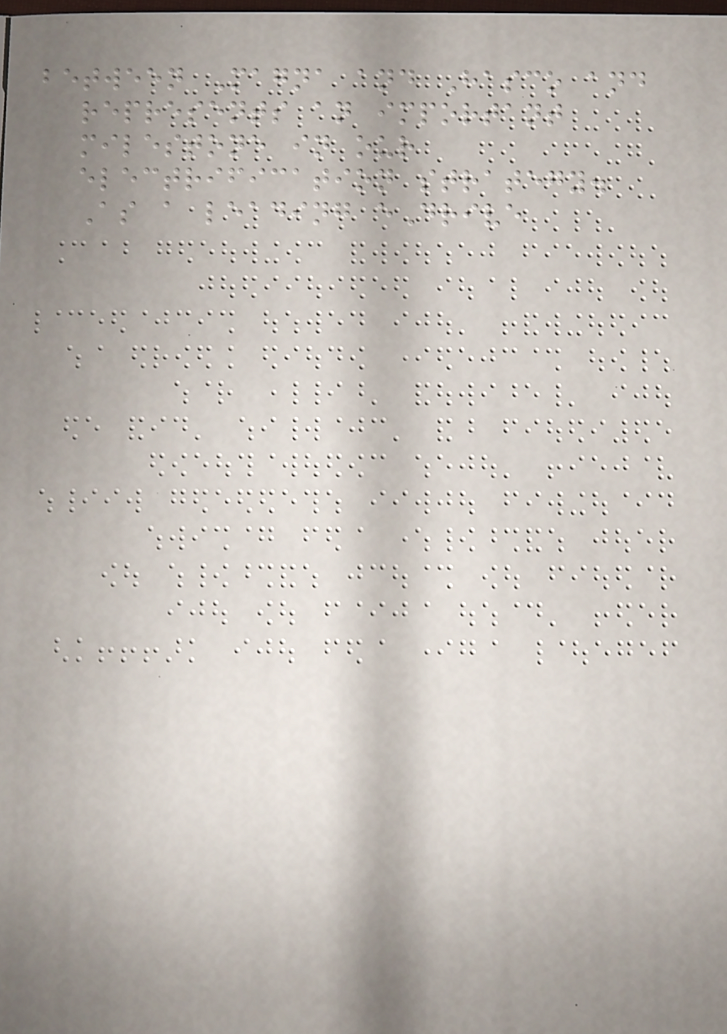between Magna and Hasco and
represents an important
milestone in our
electrification strategy.
As a leading eDrive
